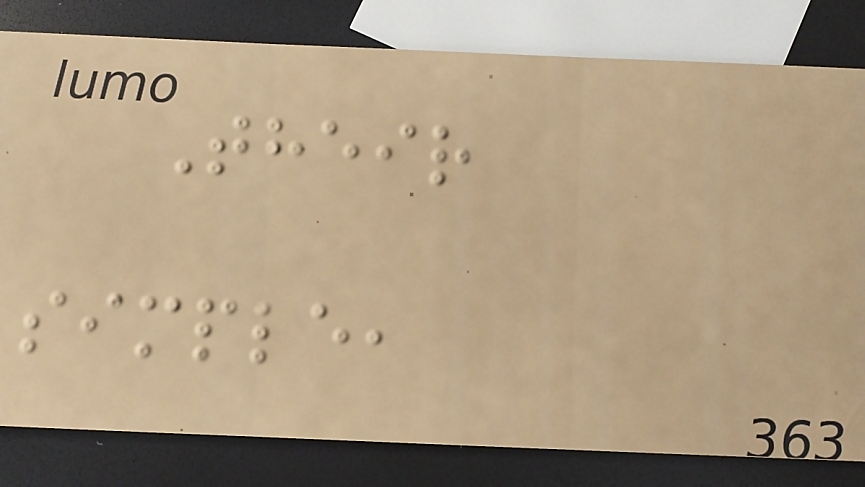Their
simple,
